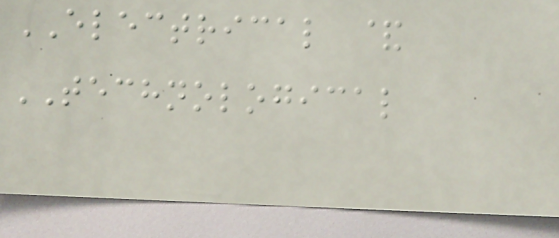ELECTRICAL &
TECHNOLOGICAL
